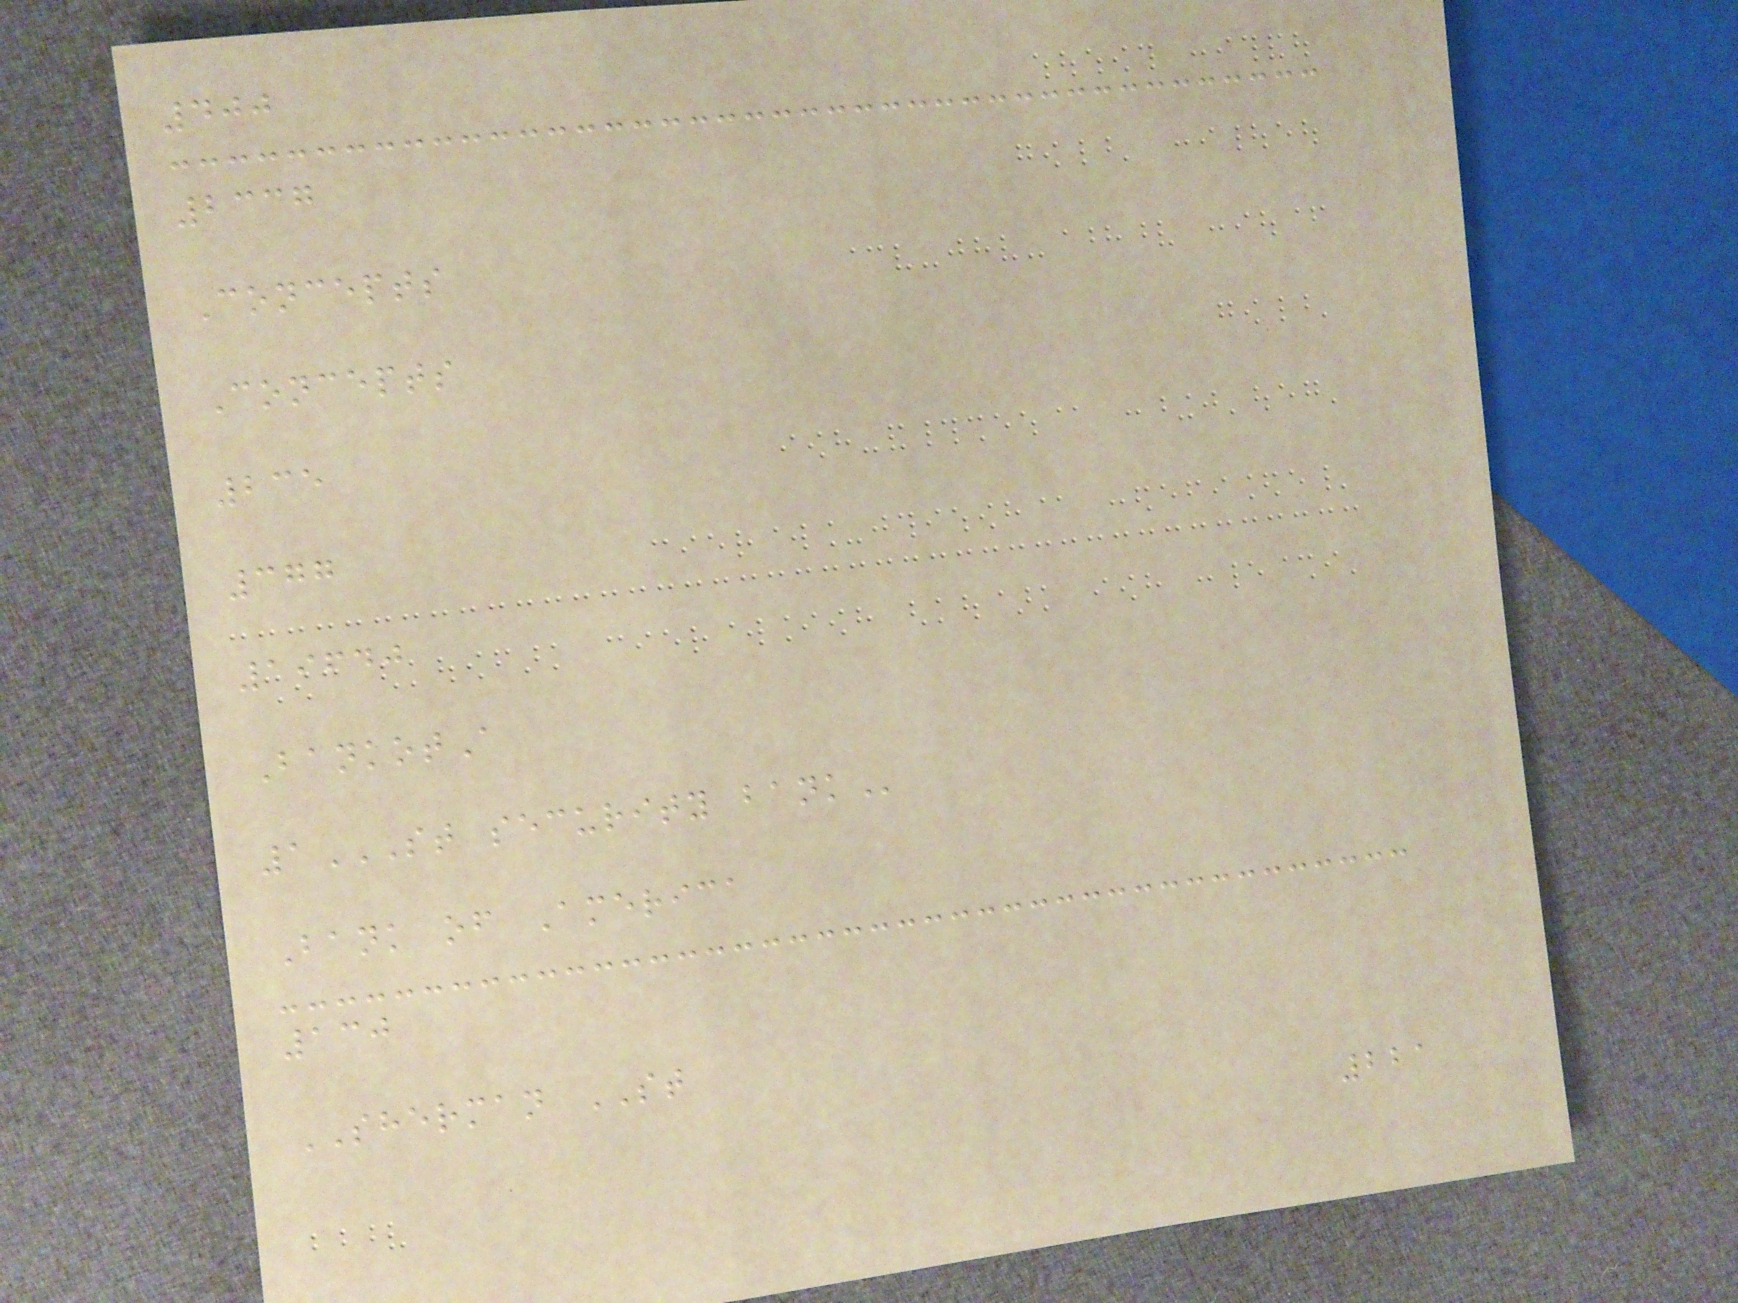400
2337
Concepts
Concepts
235
377
19640
BankotA
1ST SECURITY BANK
Bank of America
130
SHERMAN ST
221
